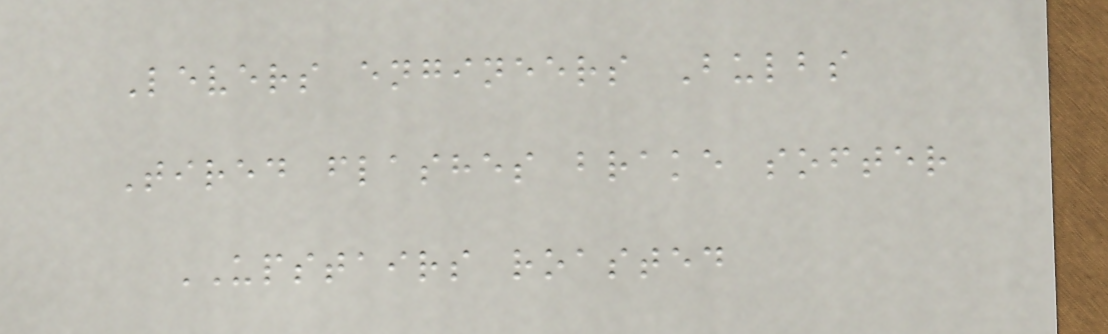Levers engineers Bulbs
Tired flashes brake softer
UPSTAIRS roasted
